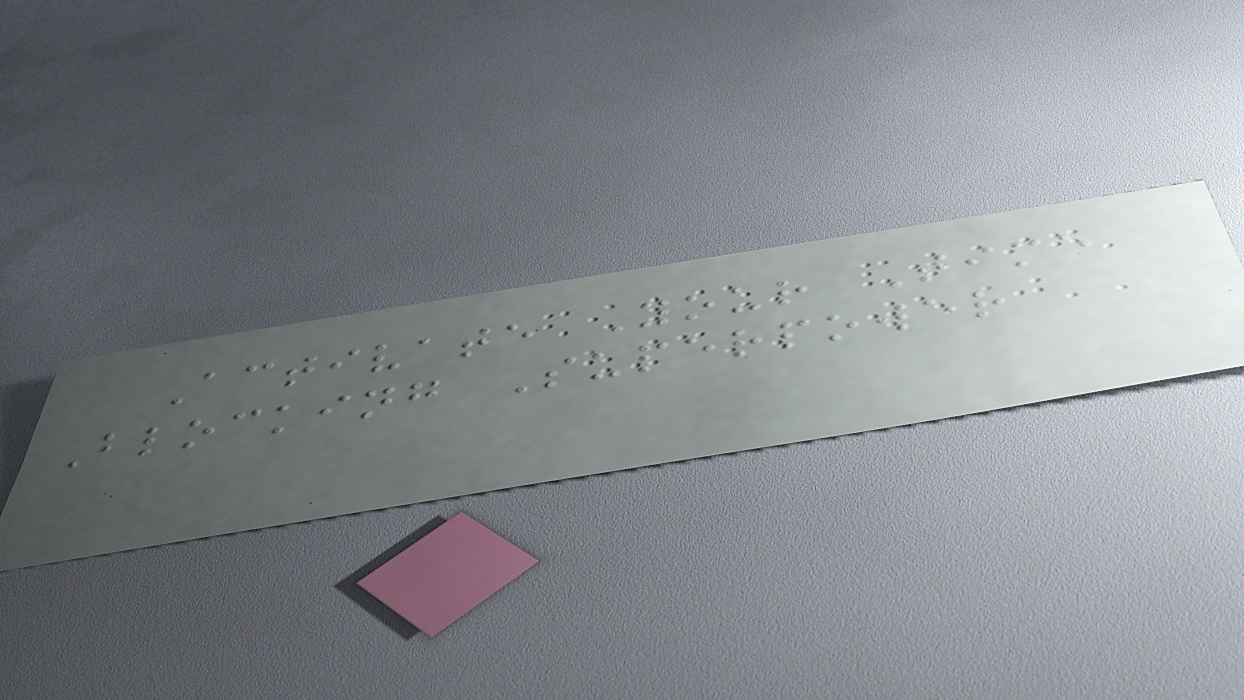Activate Your Time
Blocking Superpower
